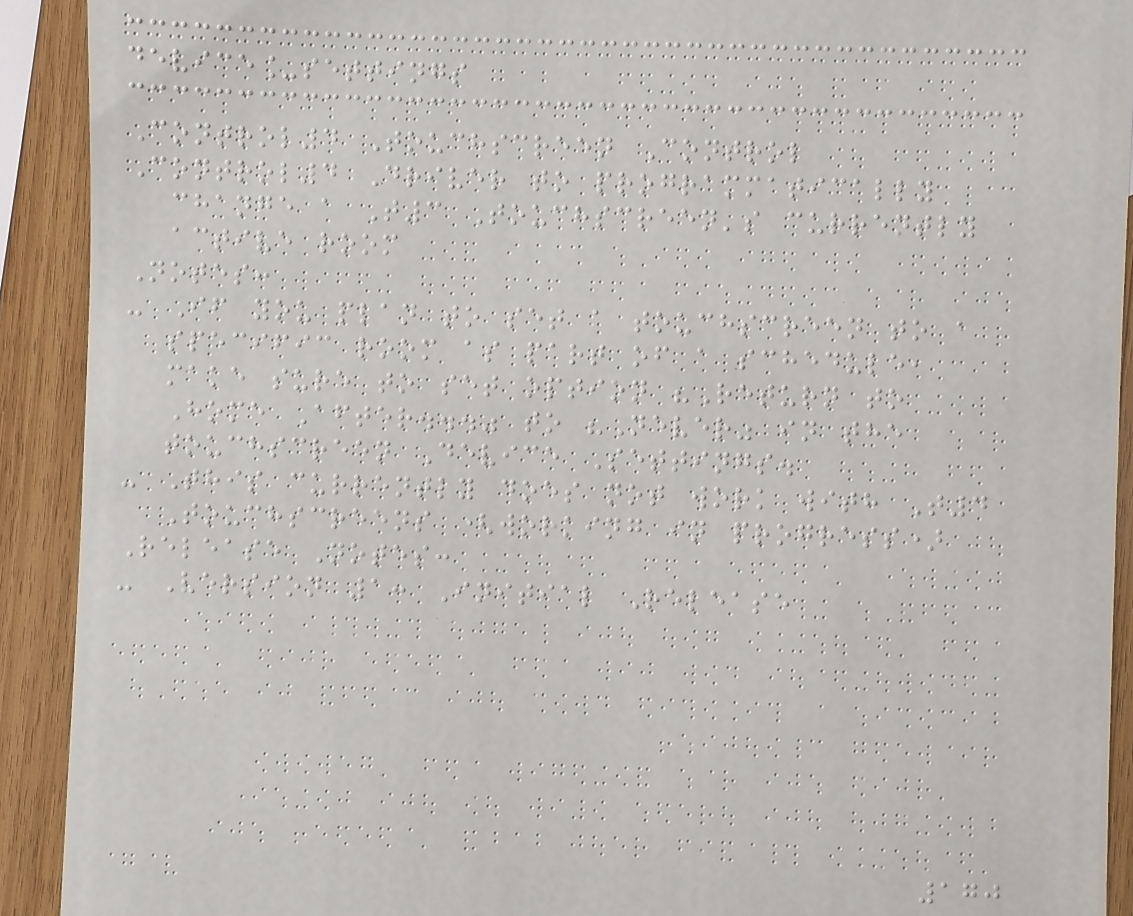device_settings
Control4 Touchscreen Control
Control4 Driver to programmatically
change a T3 Touchscreen's currently
active room
Notes:
- If you plan to set a touchscreen to a
specific room as part of a schedule,
make sure to set option "Return to
Home After..." to "Never" in the
touchscreen Device Settings.
- This currently does not work with T4
Touchscreens (working in progress)
Release Notes:
- Version 1: Initial Release
170
